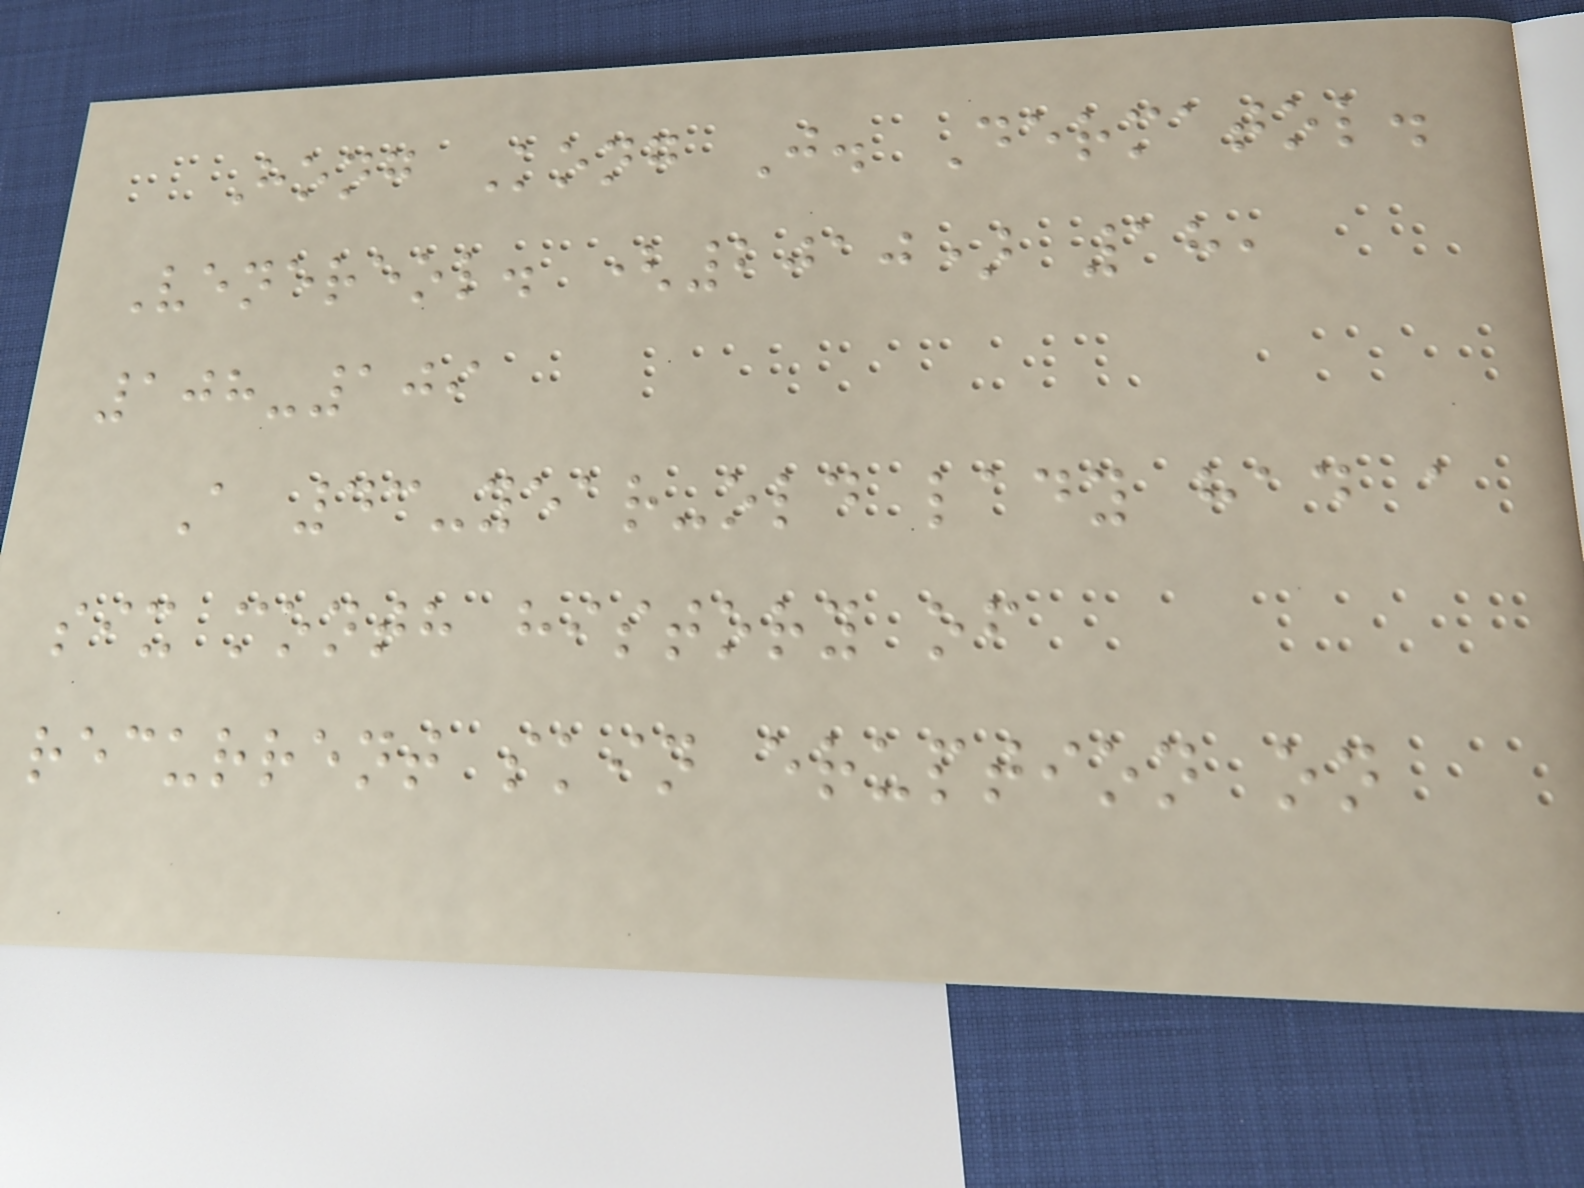Hong Kong J. Dermatol.
Venereol. (2010) 18,
108-109
A 43-year-old lady had a
six month history of
recurrent skin eruption on
